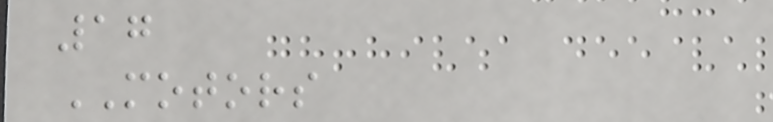17
MOTORS
